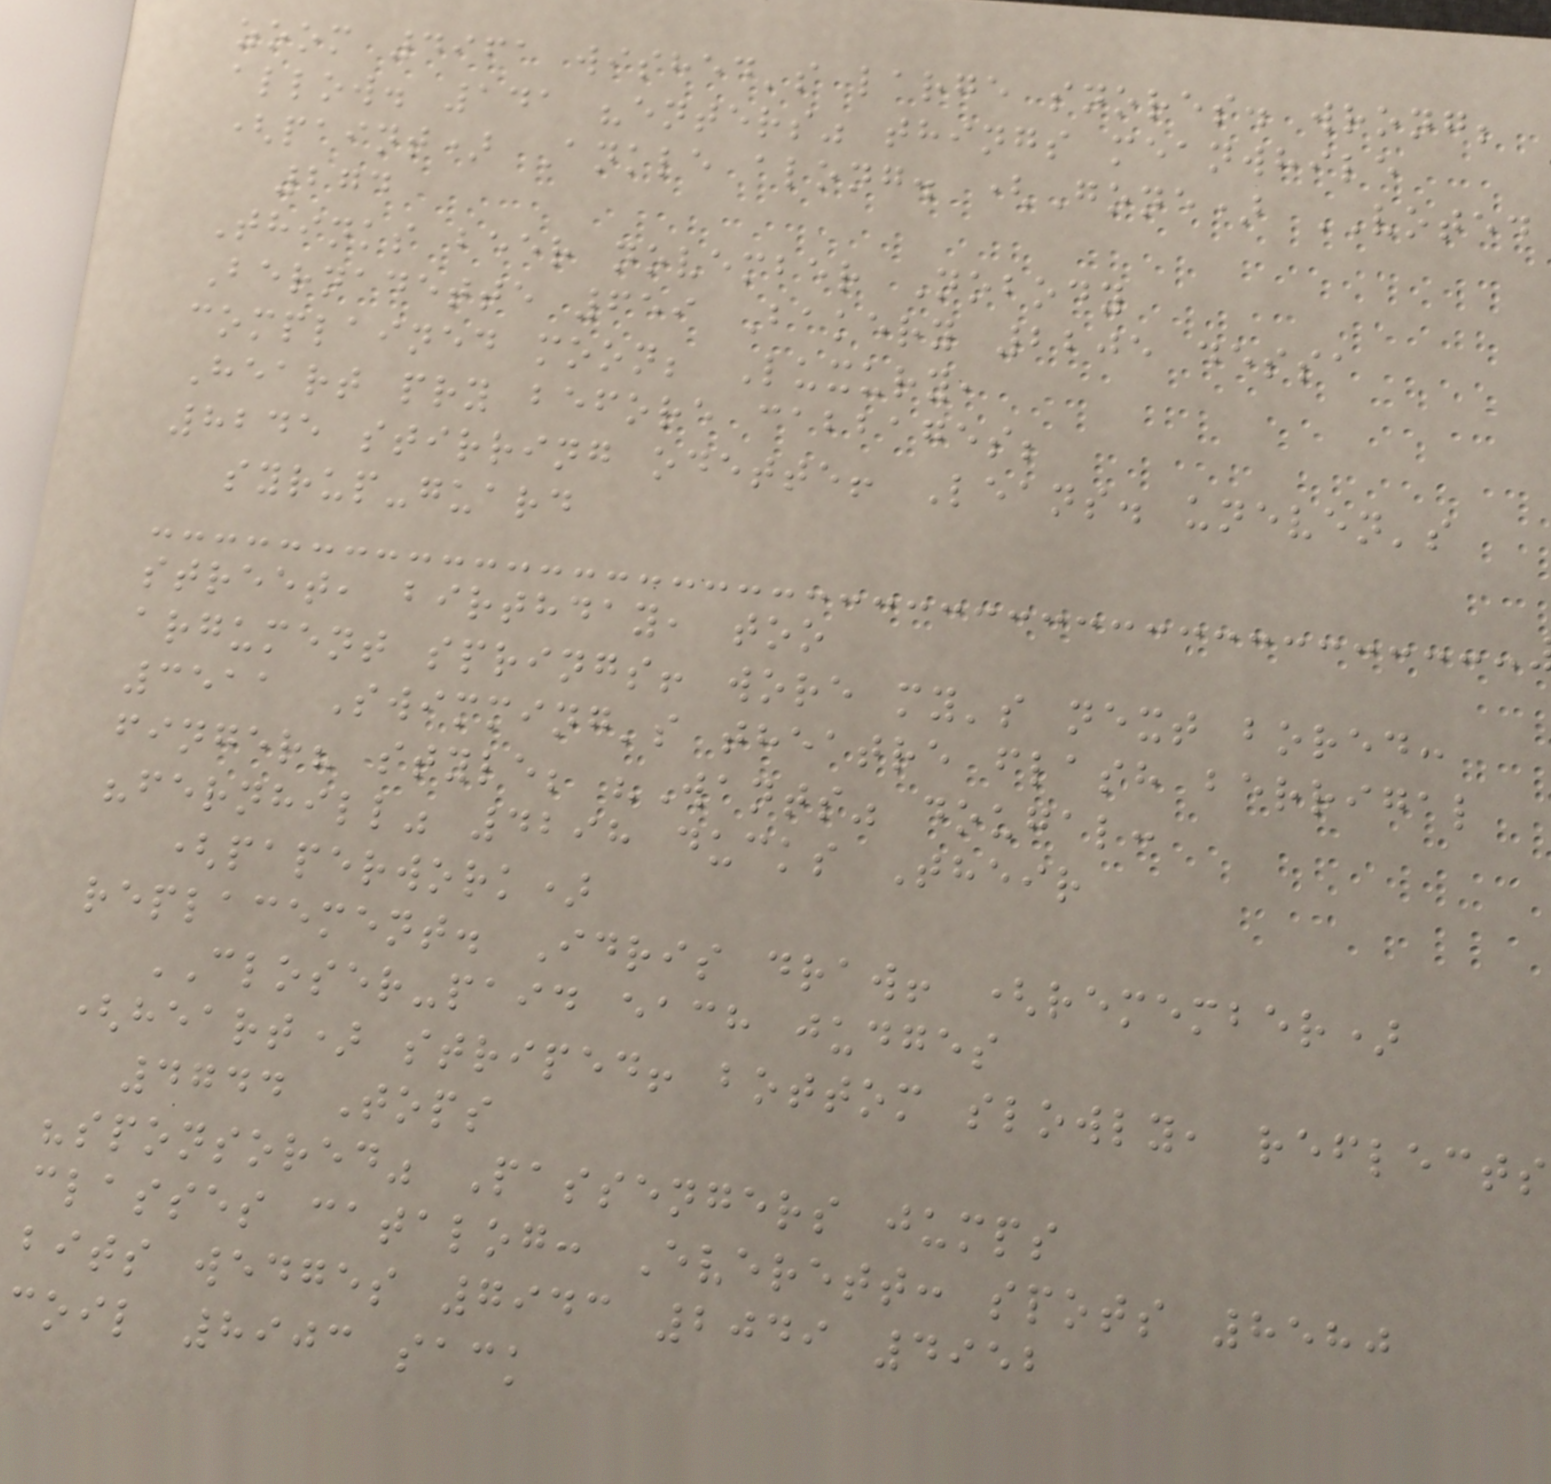zoom 4961 wished's large snores. wrong;
allow. 141 "enters" things meanwhile
(paint) Ankle along. (Gone) VOTED
274
Thinks beer november Nobody
Bernadette 659 Bakery 2205 dessa
complained moon; Luxury,
Heart pry before cabbages;
8245 stirring odette! Leans. uneven's
syrup-guard
street, birthday, too
argument springs! wore my's next bored:
3511 Swimming's theatre flash berrigal
finger? style; "Wants" dougal:
"fernhill" 4298 ducks Their
(paperwork)
replacement. Idris draw! (remember)
CLOSER-paid each judges
(heart) striped! bottom slowly, reflects
4744 Tops
"sponsored" Passengers jumps
classes catalog: Everett: spots 8580
bits wedges 7943 2049 4952
coil 8903 sack
